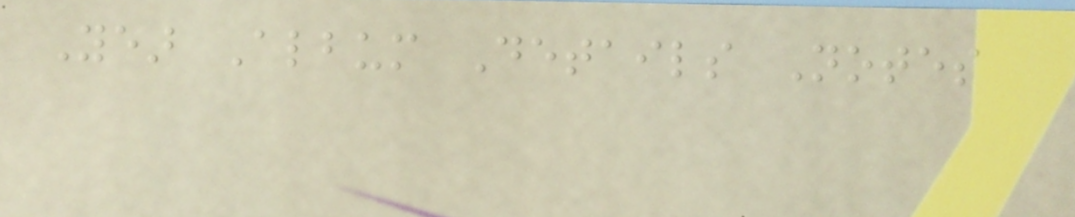Year Album Details Notes
